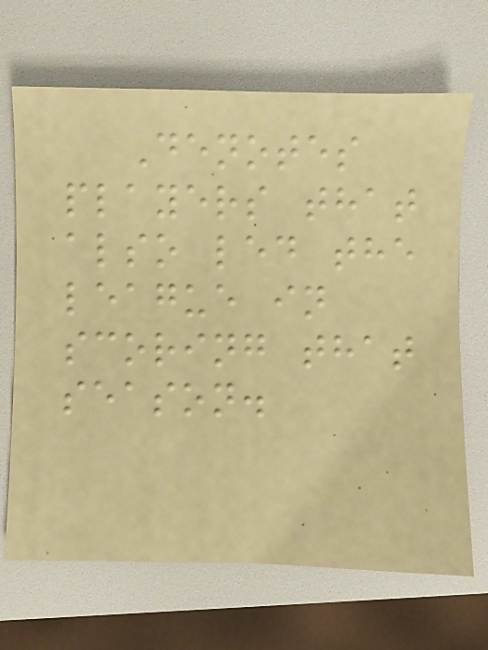Denotes
players that
also led the
league in
scoring that
season.
